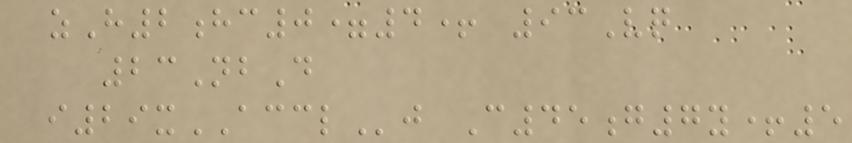zH2hc0=4+ 93Vq
23NbD
i29xACCLj C45g7y+5
